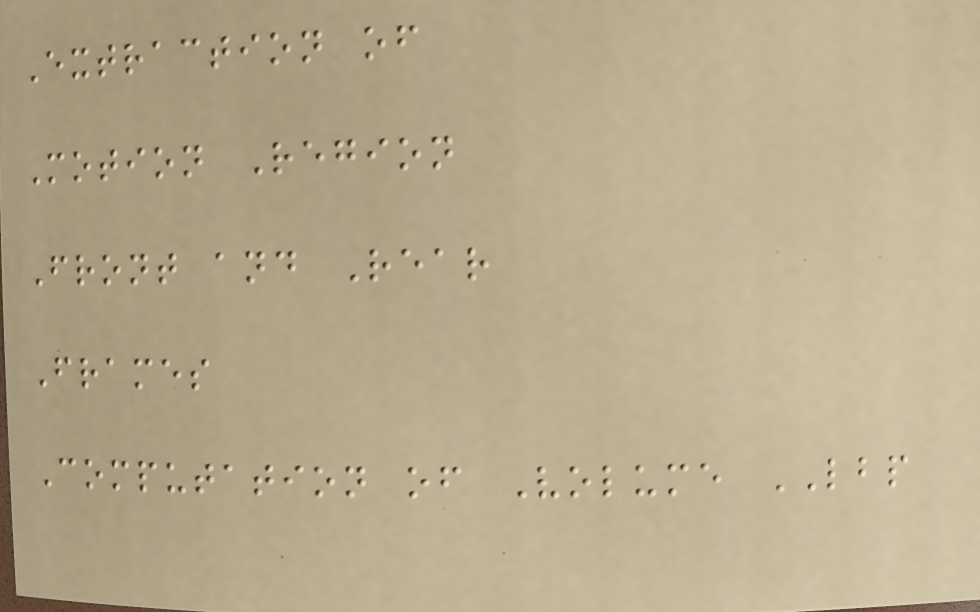Extraction of
Motion Region
Front and Rear
Frames
Computation of Volume LBP
